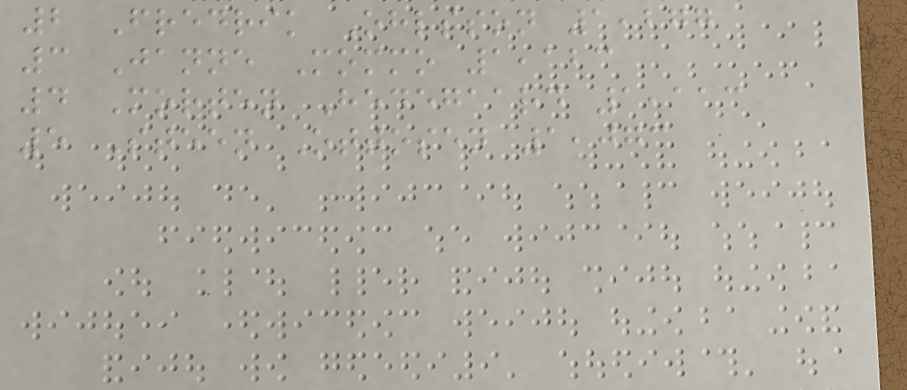2 Fredrik Ohlsson 1,277
3 Janne Mommo 1,123
4 Morten Hedegaard 1,113
5 Steen Ottosen 1,073
